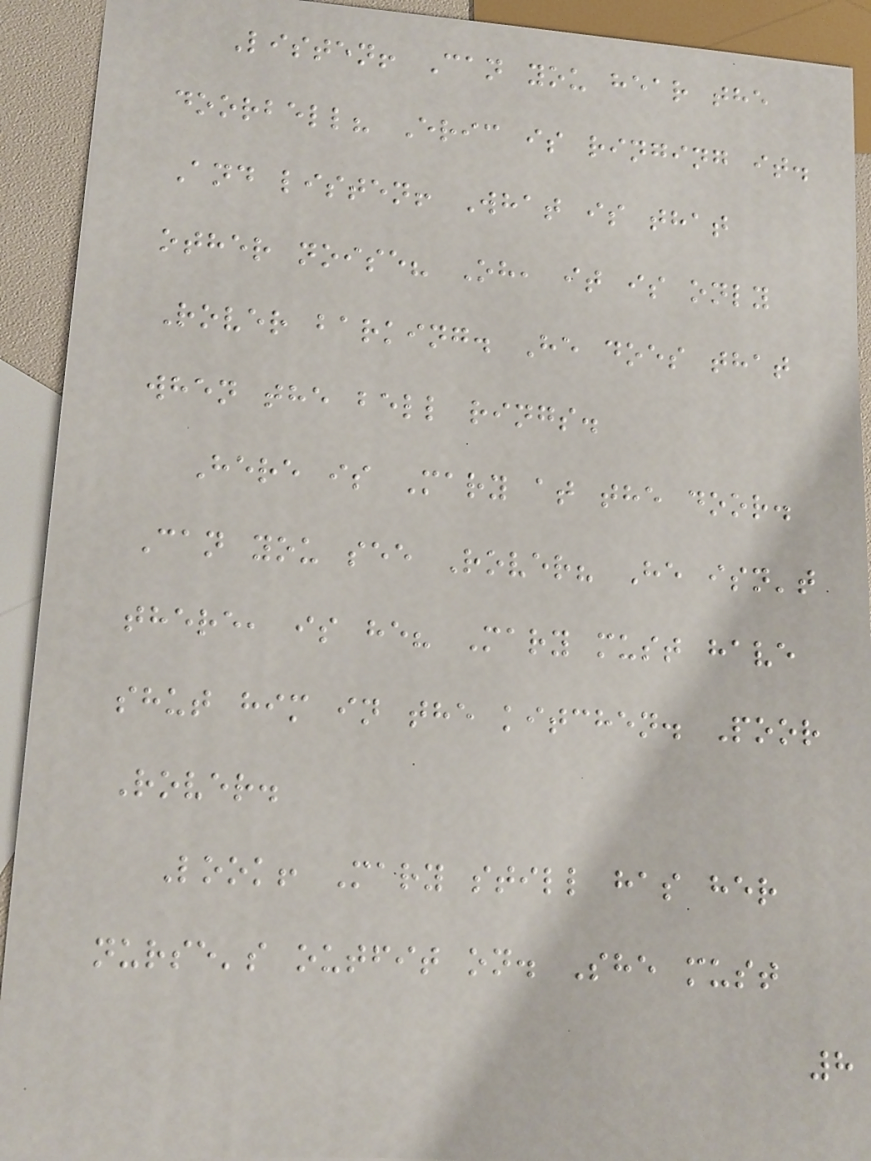Listen! Can you hear the
doorbell? Eric is ringing it.
And listen! What is that
other noise? Oh, it is only
Rover barking. He does that
when the bell rings.
Here is Mary at the door.
Can you see Rover? He isn't
there, is he? Mary must have
shut him in the kitchen. Poor
Rover.
Look! Mary still has her
nurse's outfit on. She must
8
